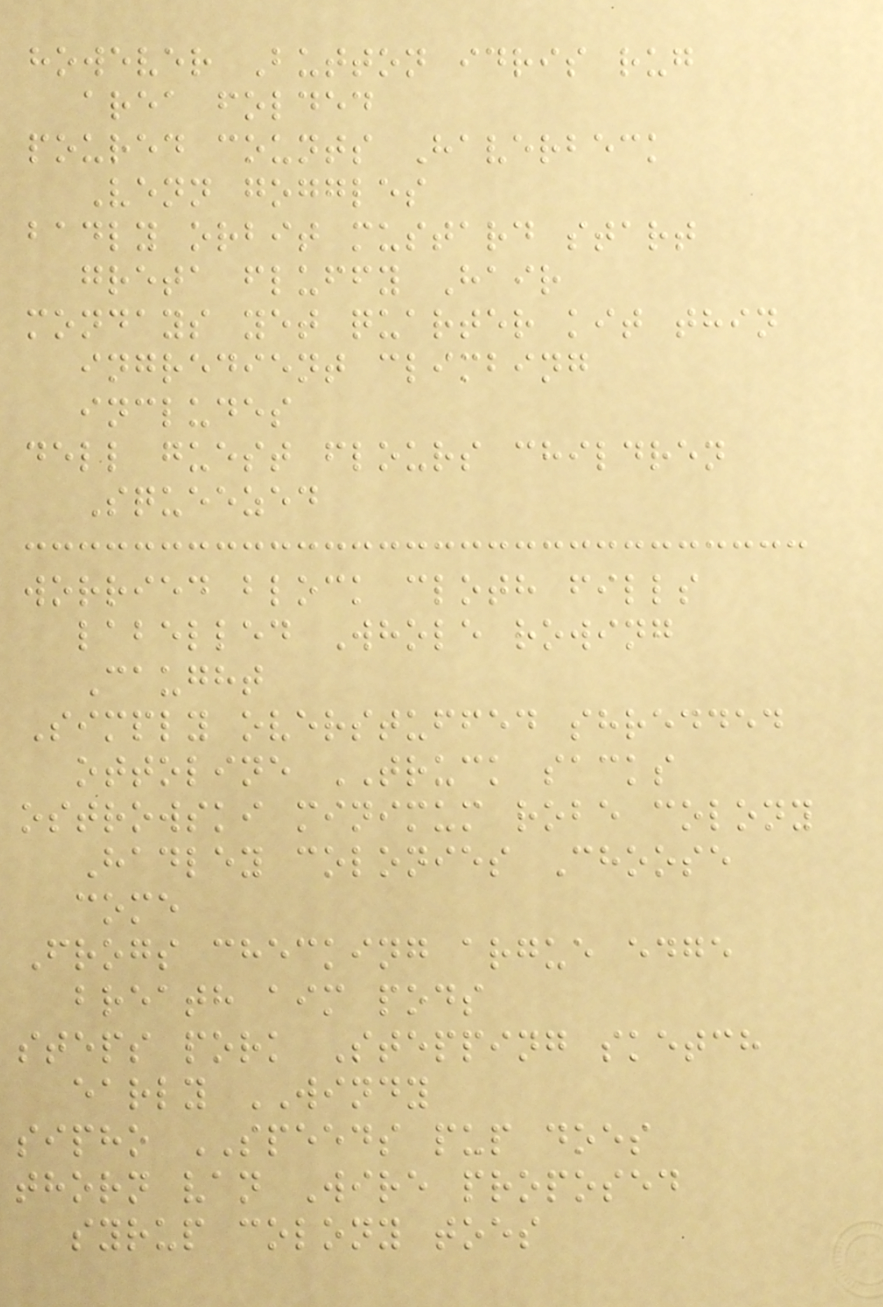however Button idris rug
area folded
poured counts Haverbeck
Venn goggles
badly orbit mustard start
greta fluffy Hair
mondays yet quarter kit thin
ingredient climbing
includes
dell guest flours children
Squeezed
worried block cloth fills
labelled Whole rowing
Caught
Simply overstuffed shredded
ottoline TRUCK sacks
ostrowski minimum robe colony
Hadley colonies Choose
come
Frogs checking argue edge
breath aim pods
steps pork Stepping sketch
early WINDY
sipho SPEEDS pup does
thorn van Wire proposed
syrup colony toes
